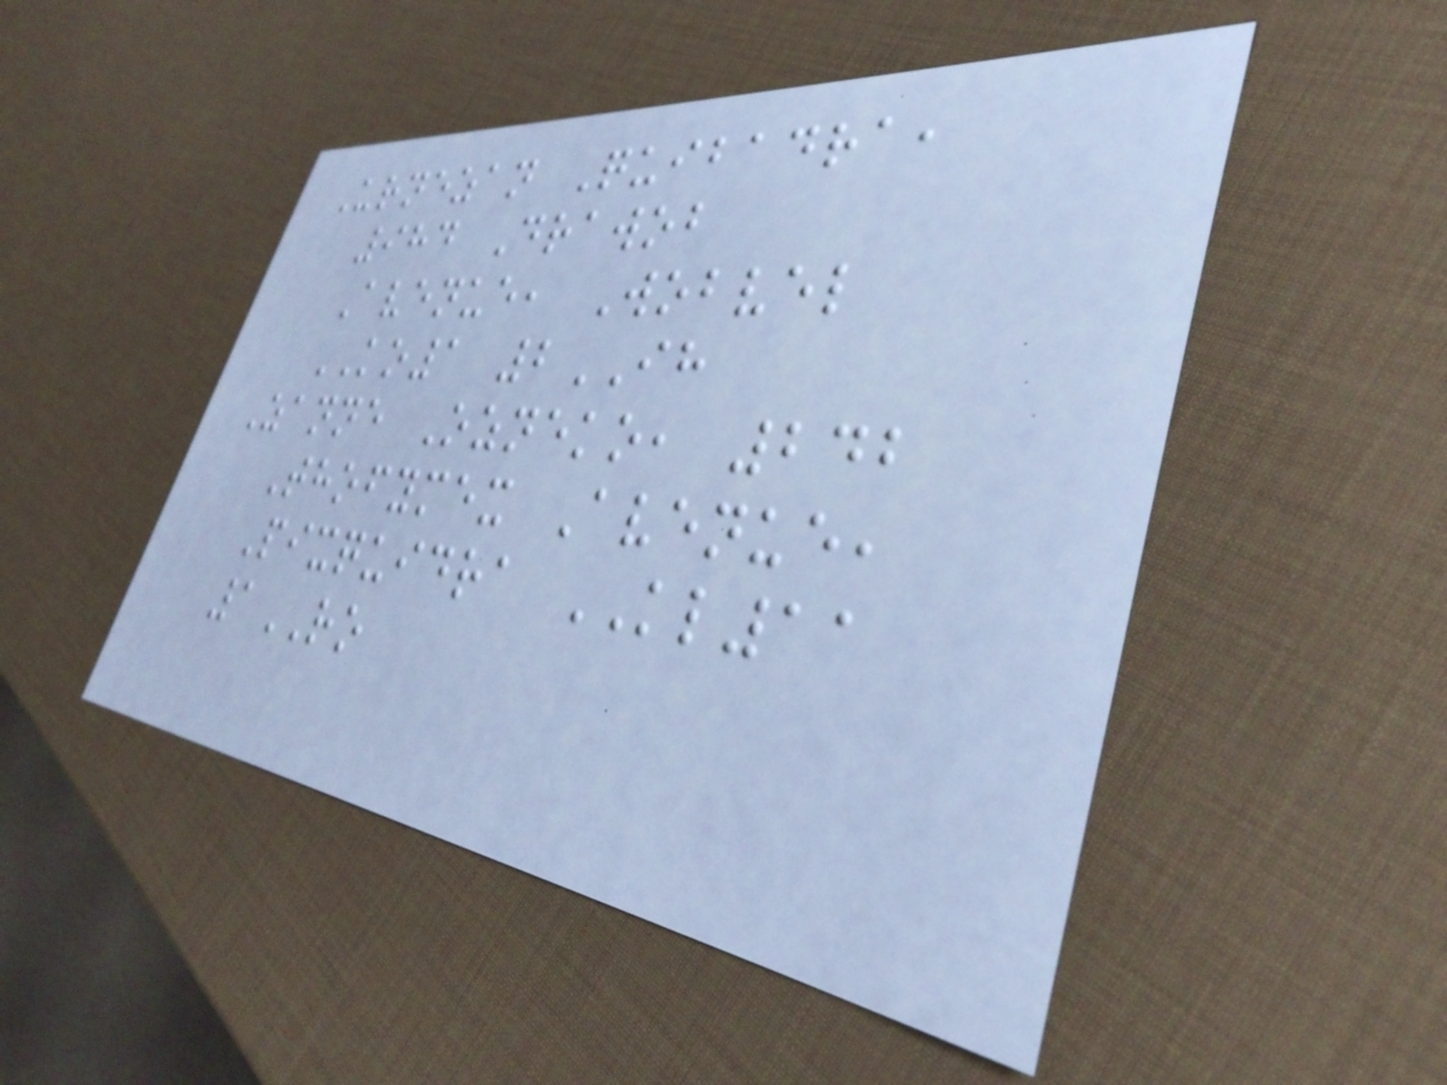Urnezan Quibadra,
984 Drawob
Avenue, Wobvel
KO1 2IH
Zanne Ozneko, 242
Thofymex Avenue,
Pixquidra KL11
1RO
